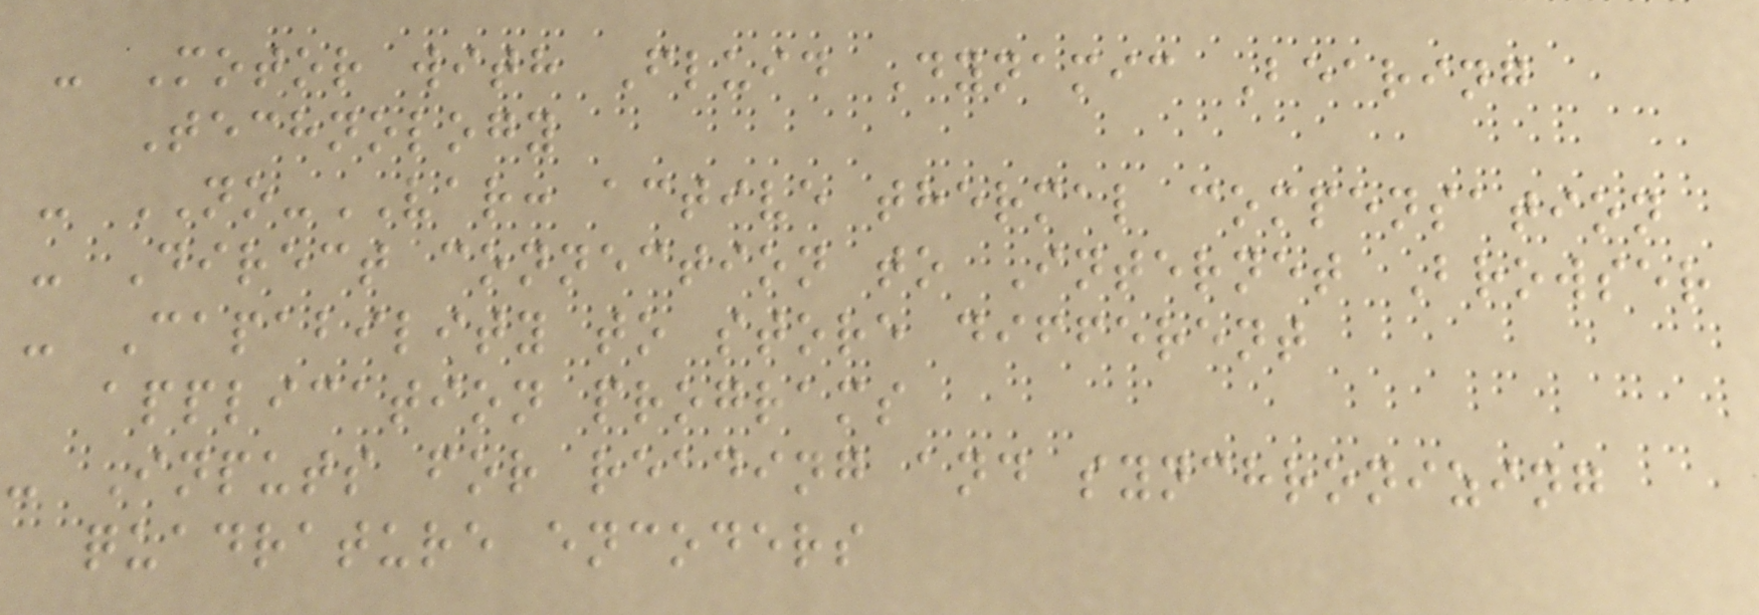- Motor with Fluid Dynamic Bearing
Technology
- NO-VAR: active thermal compensation
- Direct connection to Internet Browser
- Capability to store different
application programs
- Inputs for reading and synchronizing
quadrature encoders
